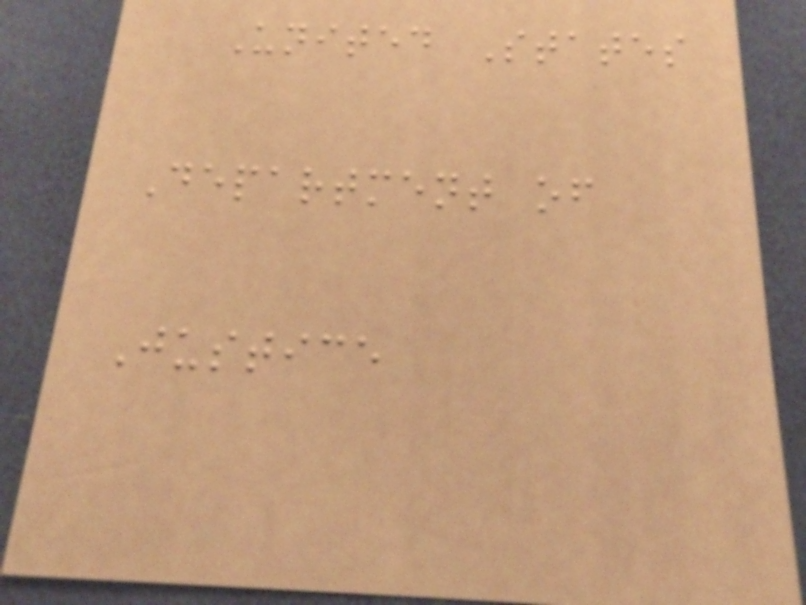United States
Department of
Justice
